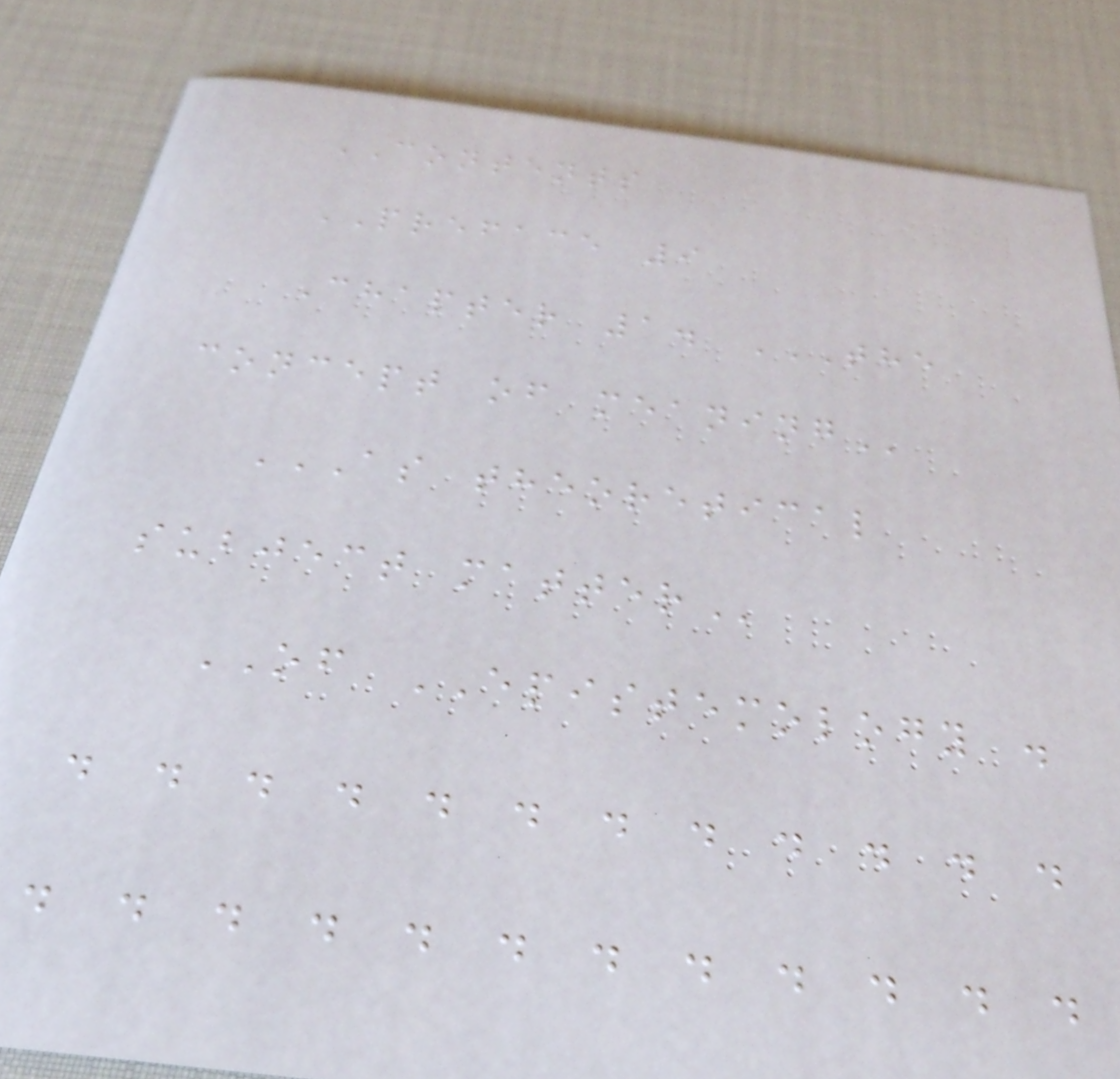CONTENTS
PREFACE 9
Chapter 1. THE
CONCEPT OF MEANING
AS THEORETICAL
SUBJECT MATTER
OF EPISTEMOLOGY .
. . . . . . . . . . . .
. . . . . . . . . . . .
